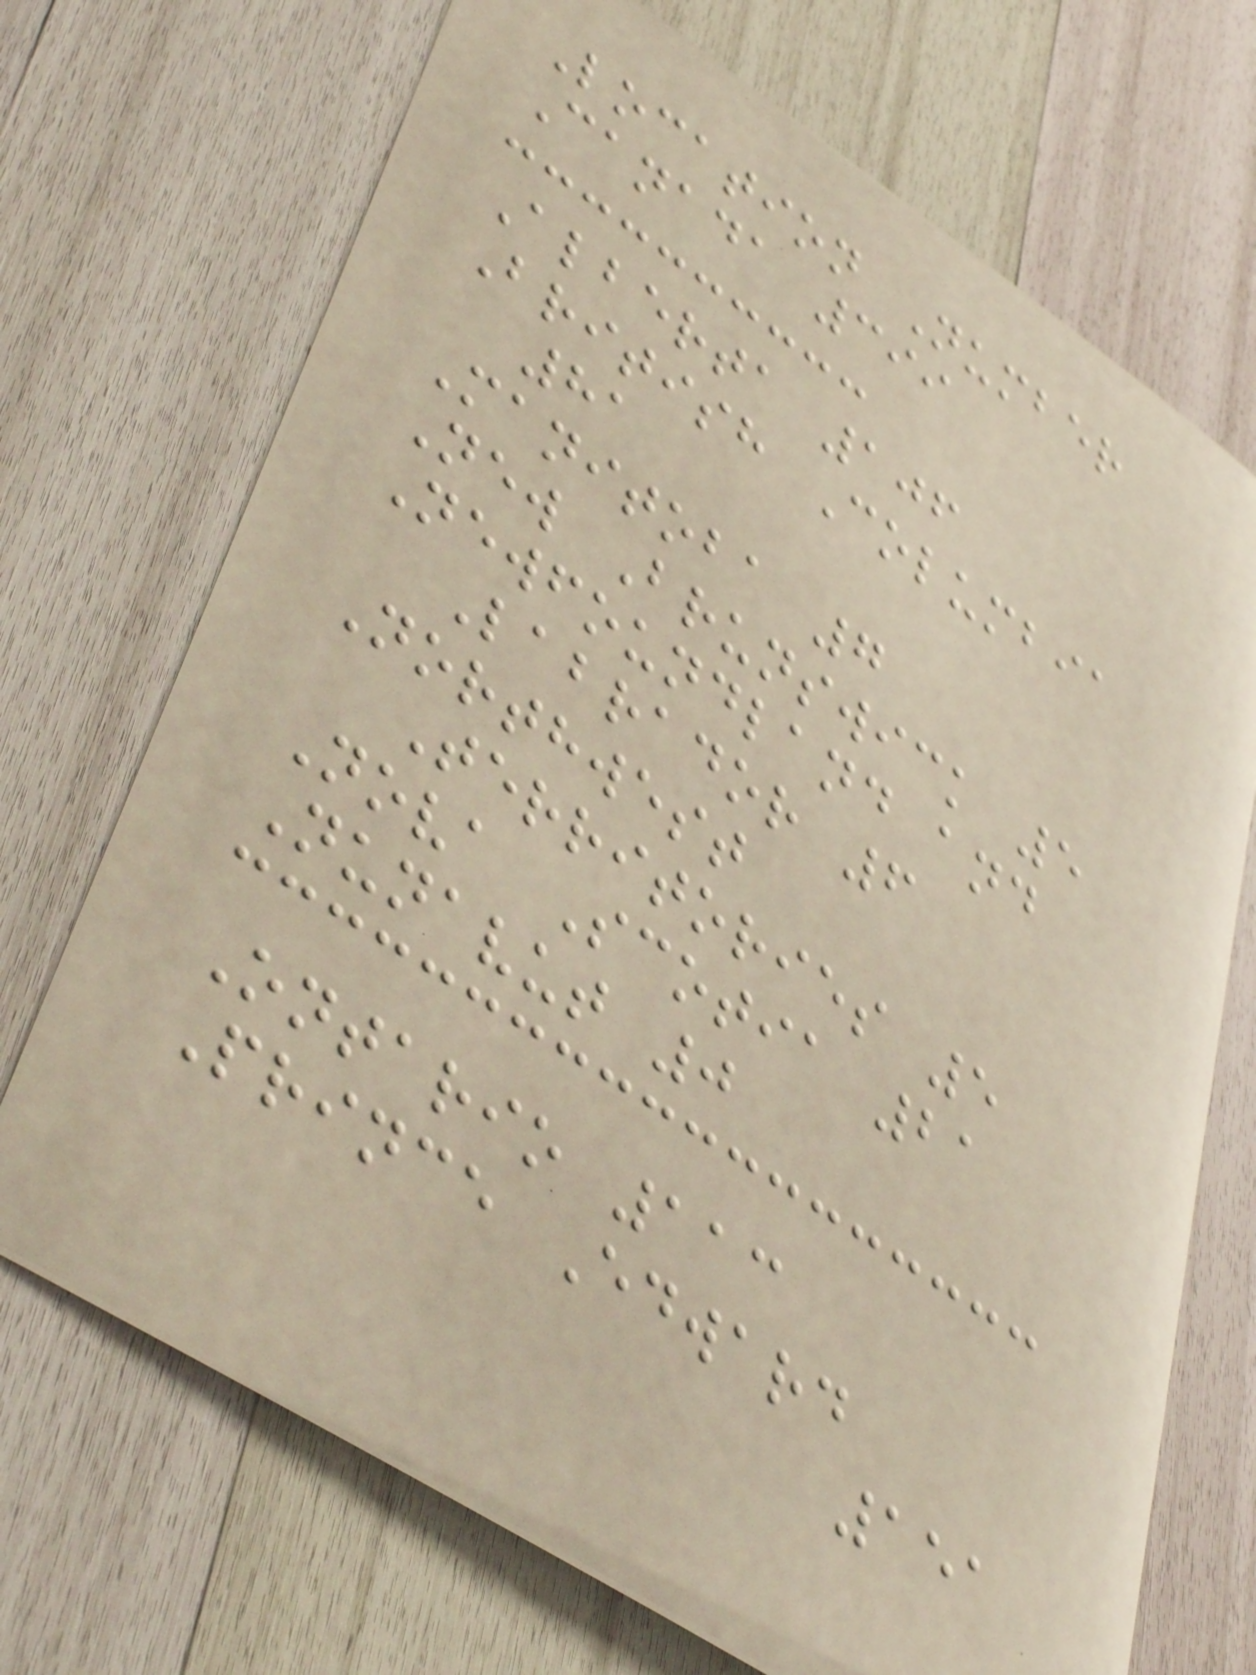Location Number
Canada 399
Alberta 106
British Columbia
81
Manitoba 7
New Brunswick 5
Newfoundland and
Labrador 6
Northwest
Territories 5
Nova Scotia 21
Nunavut 0
Ontario 113
Prince Edward
151
